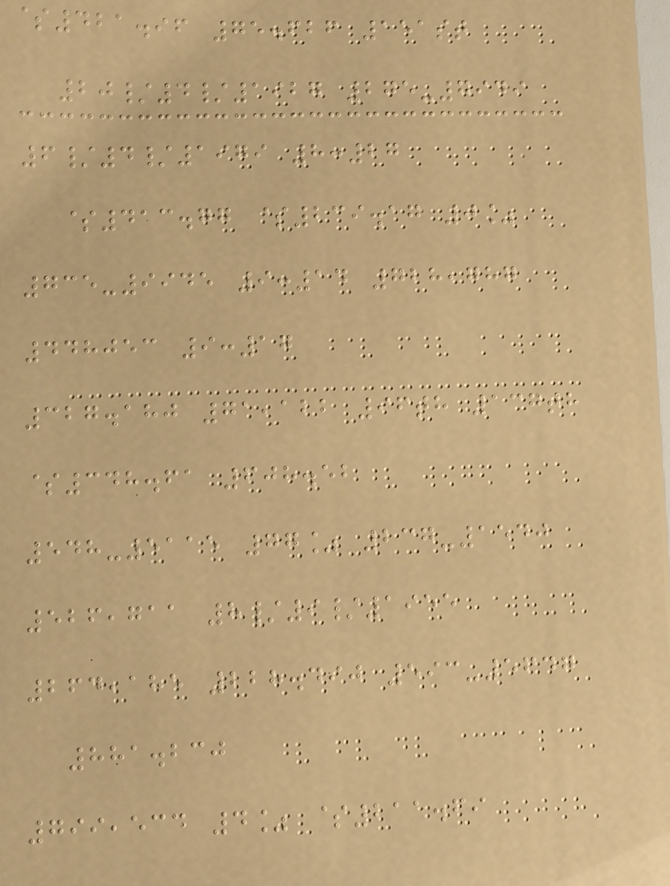$421.96 75.626 151st
20/4/1927 275-7949
6/4/1979 8:27
$413.77 $239.17 0%
735-9945 9:14 728,787
448053 9:17
327.180 71,122 96th 137th
$348.61 608.52
548-5115 77% 237-1540
526,711 8/9/1955
264,185 228.490 593-5647
881.230
799,534 4% $211.69
